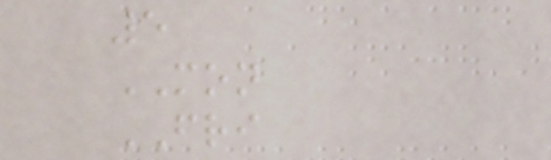5
MON
FRI
